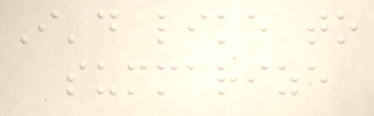I'd like to
summarize
